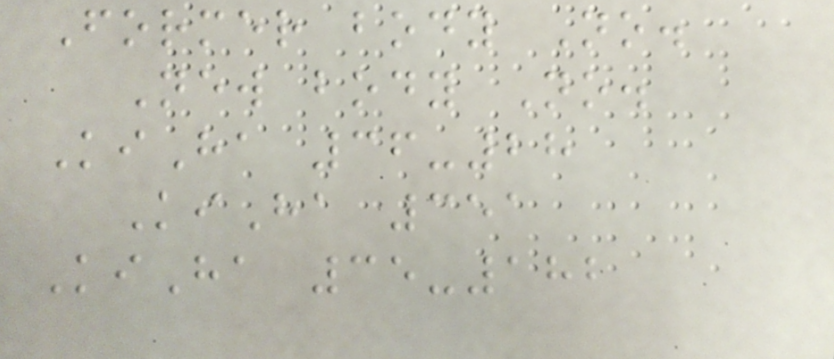Former body No.
New body No.
KiHa 36-28
KiHa 351
KiHa 35-182
